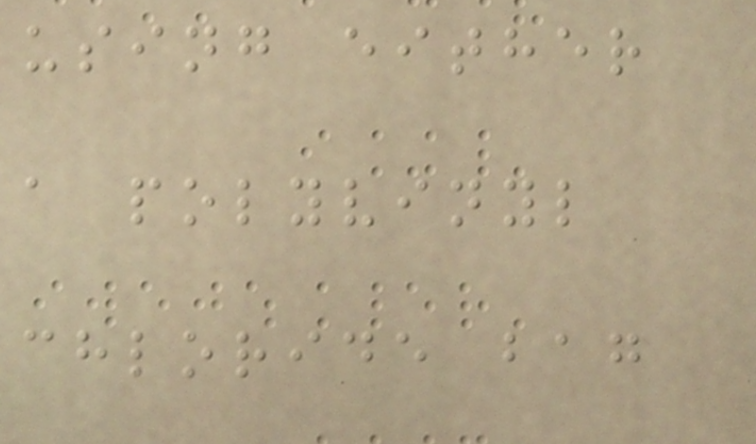using either
a polyvinyl
chloride bag
